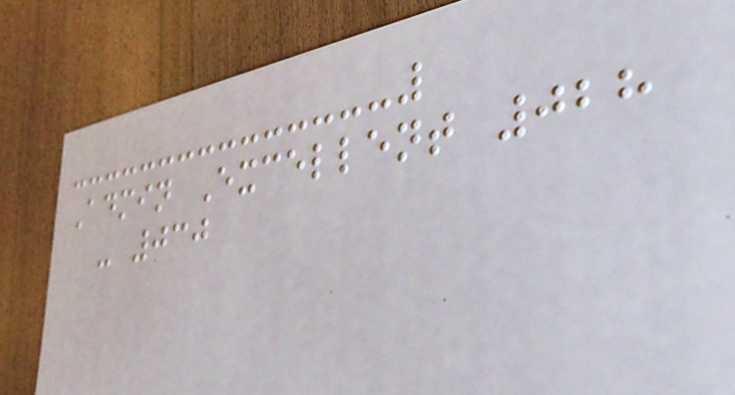Admin Excellent 028
- 030
